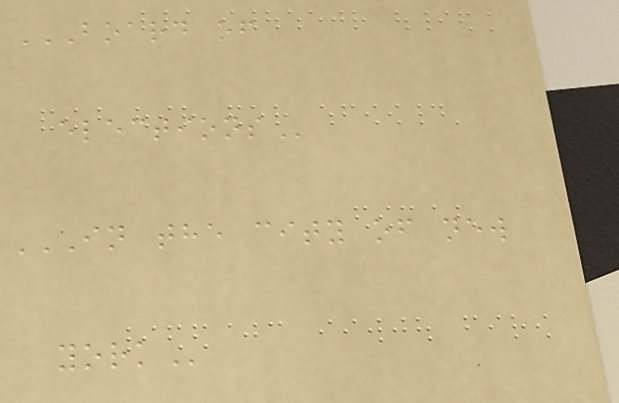BOARD OF
ELECTIONS
IN THE CITY OF NEW
YORK
